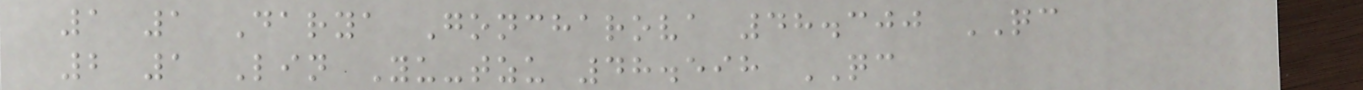1 1 Darya Goncharova 48.300 QC
2 1 Lin Yu-tzu 48.598 QC
